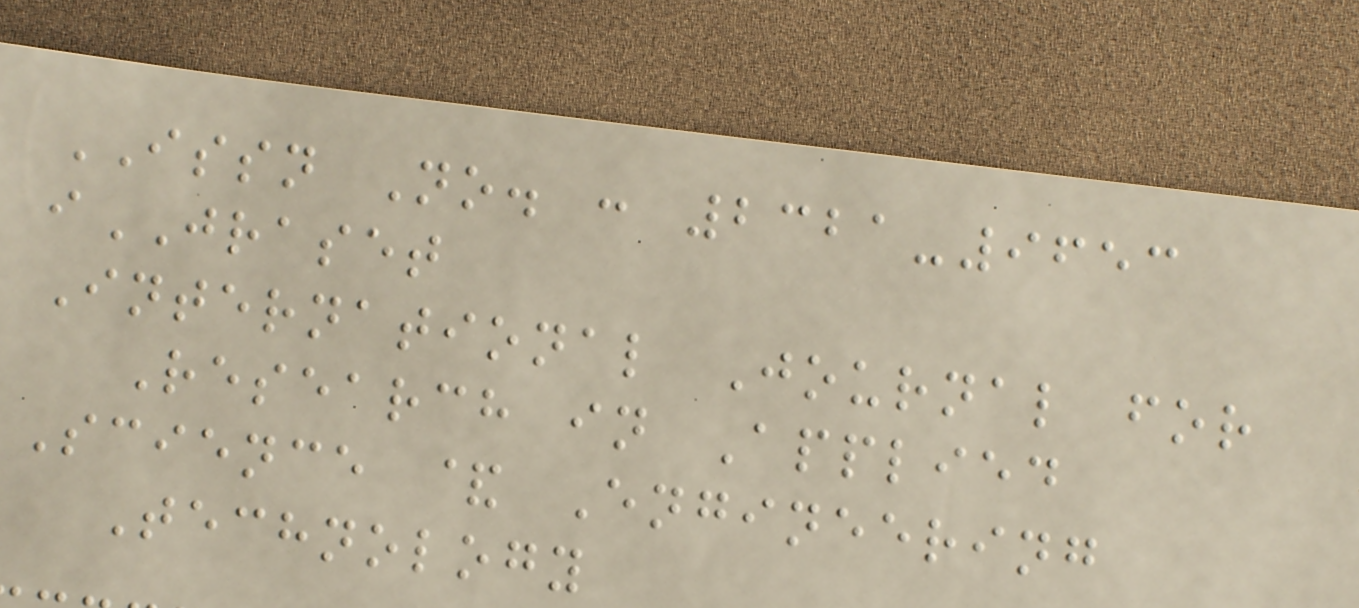ISSN No. : 2321-9653
iJRASET
International Journal for
Research in Applied
Science & Engineering
Technology
